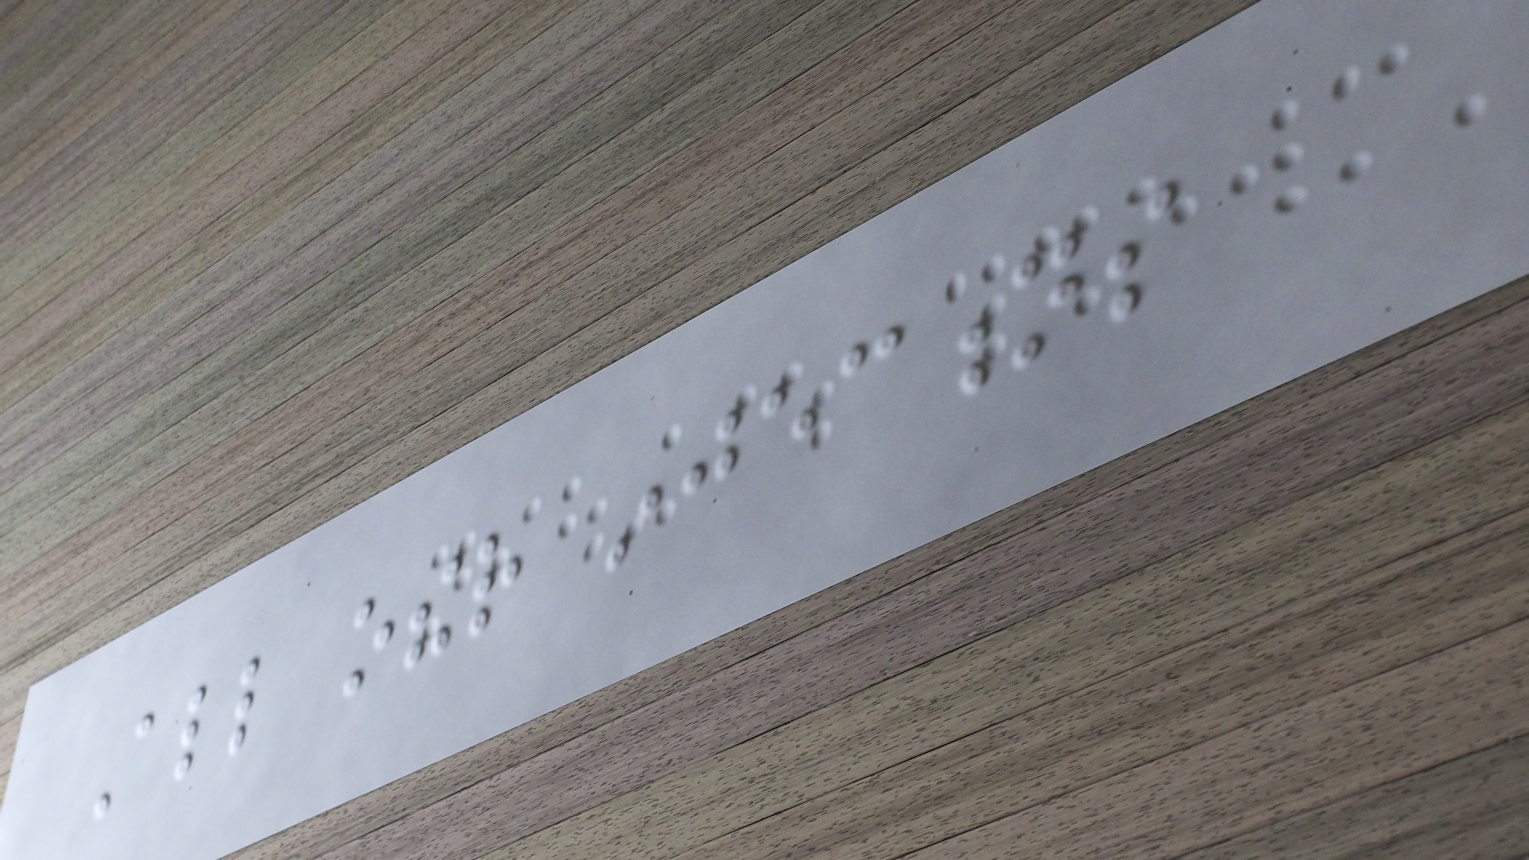All other injections
